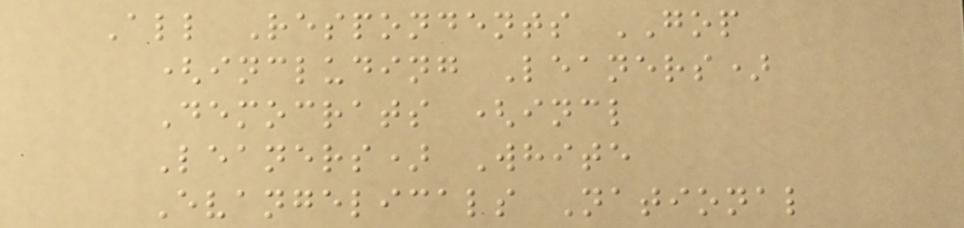All Respondents GOP
(including Leaners)
Democrats (incl
Leaners) White
Evangelicals National
